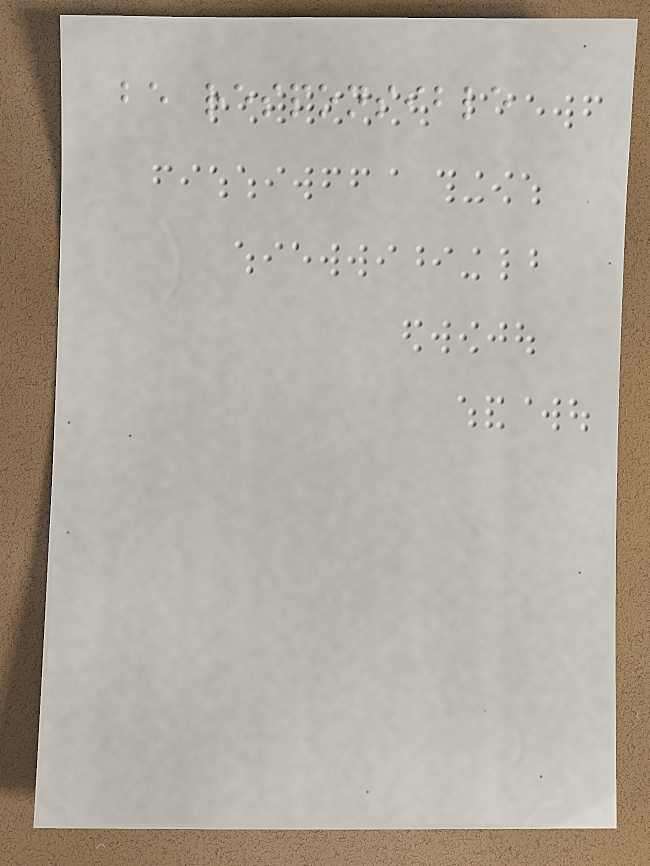be responsible
